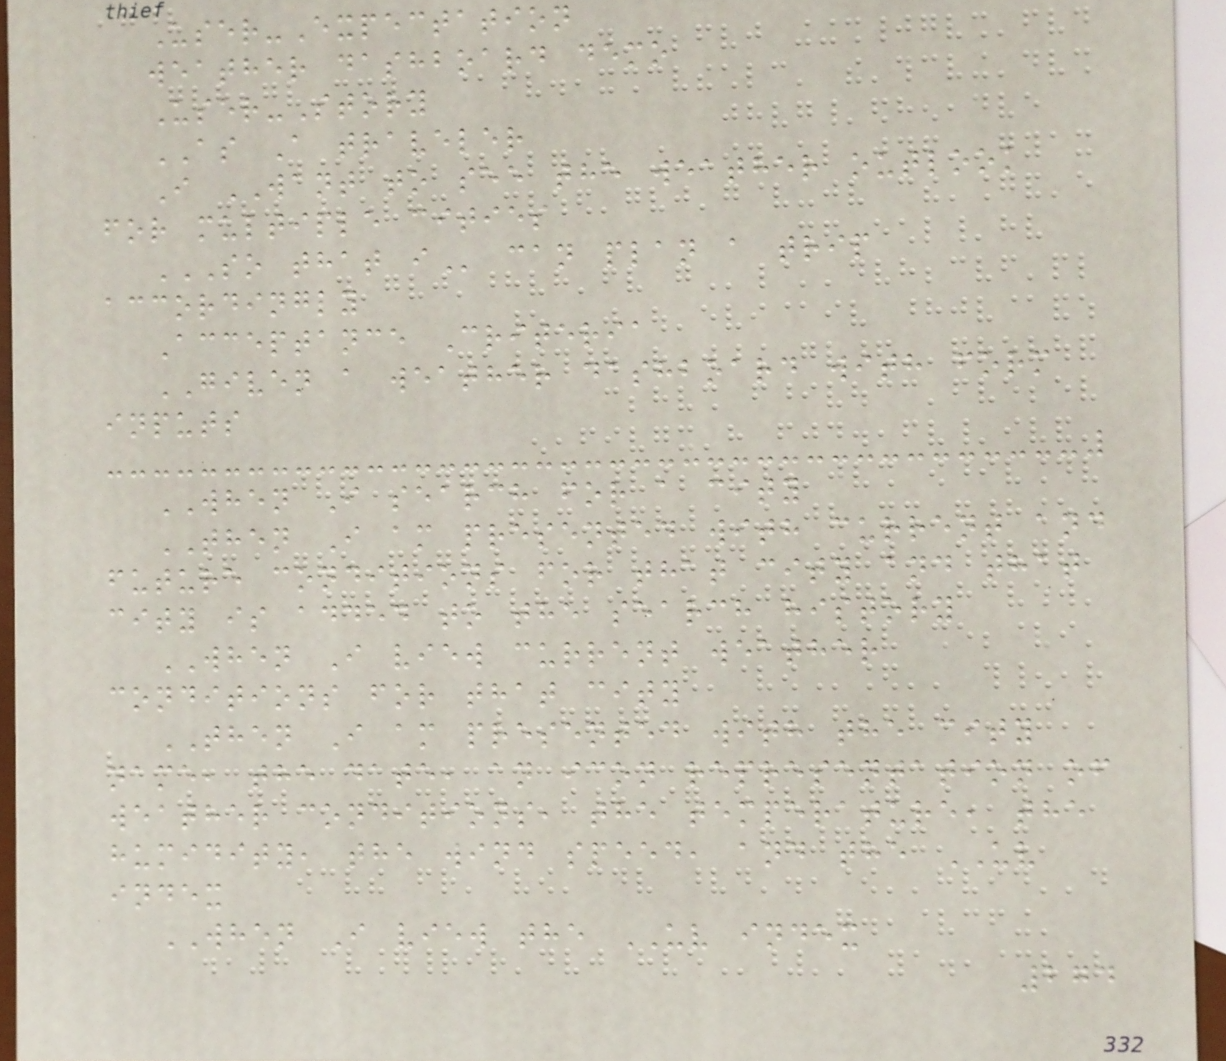User-Expectation
weather dashboard demo
User-Story
AS A traveler
I WANT to see the weather outlook
for multiple cities
SO THAT I can plan a trip
accordingly
Acceptance Criteria
GIVEN a weather dashboard with form
inputs
WHEN I search for a city
THEN I am presented with current and
future conditions for that city and that
city is added to the search history
WHEN I view current weather
conditions for that city
THEN I am presented with the city
name, the date, an icon representation of
weather conditions, the temperature, the
humidity, the wind speed, and the UV
index
WHEN I view the UV index
274
